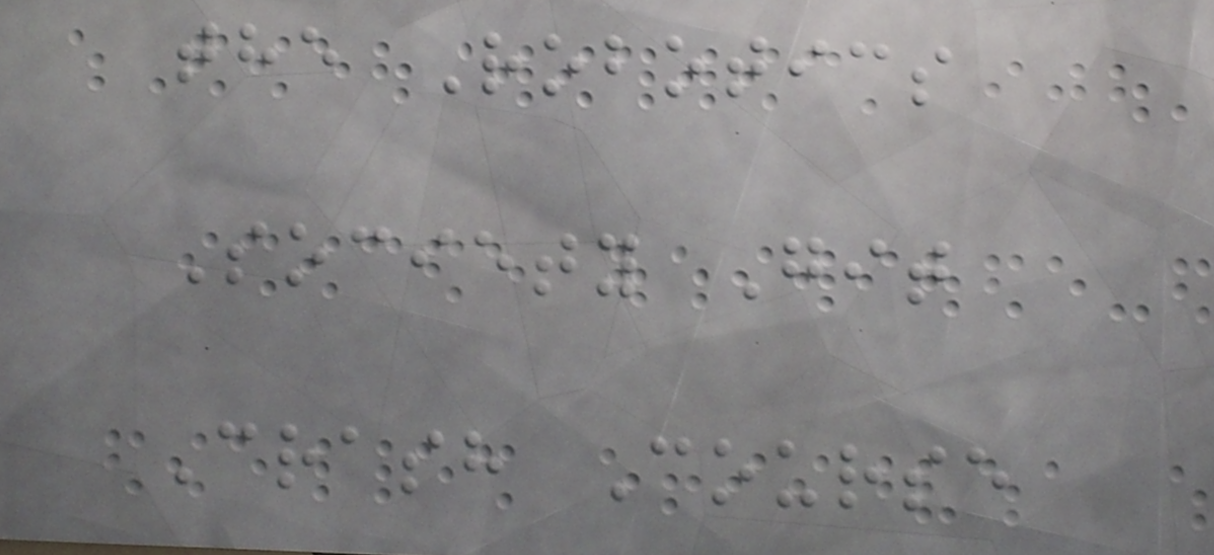the Robotics
Society Git
Crash Course
